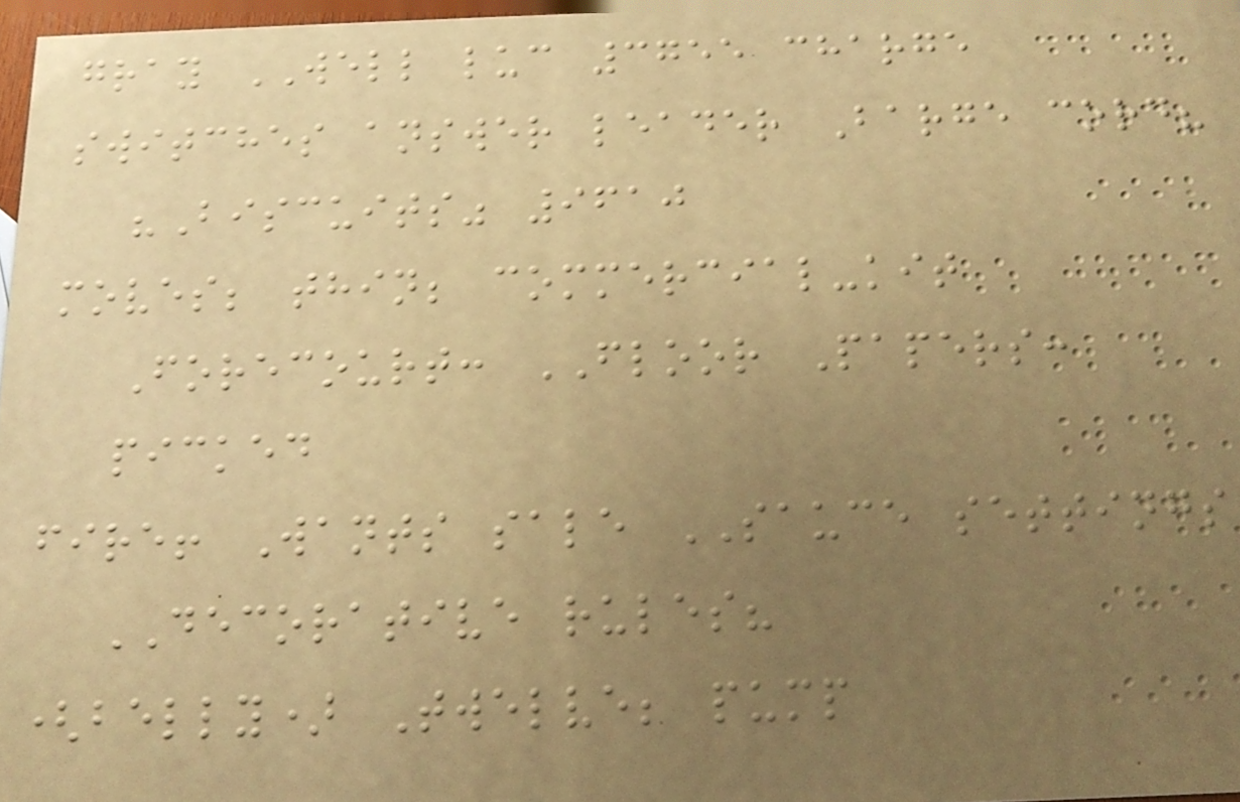gray WELL luc 3755 charge
switches answer leader Barge cord?
"Biscuits" 9610
moves; thin; commercial-kit
Forecourt: FLOOR Papers:
picked
fire! Wants sale SAUCE settings
DECORATIVE rules?
(belly) Twelve; pump
